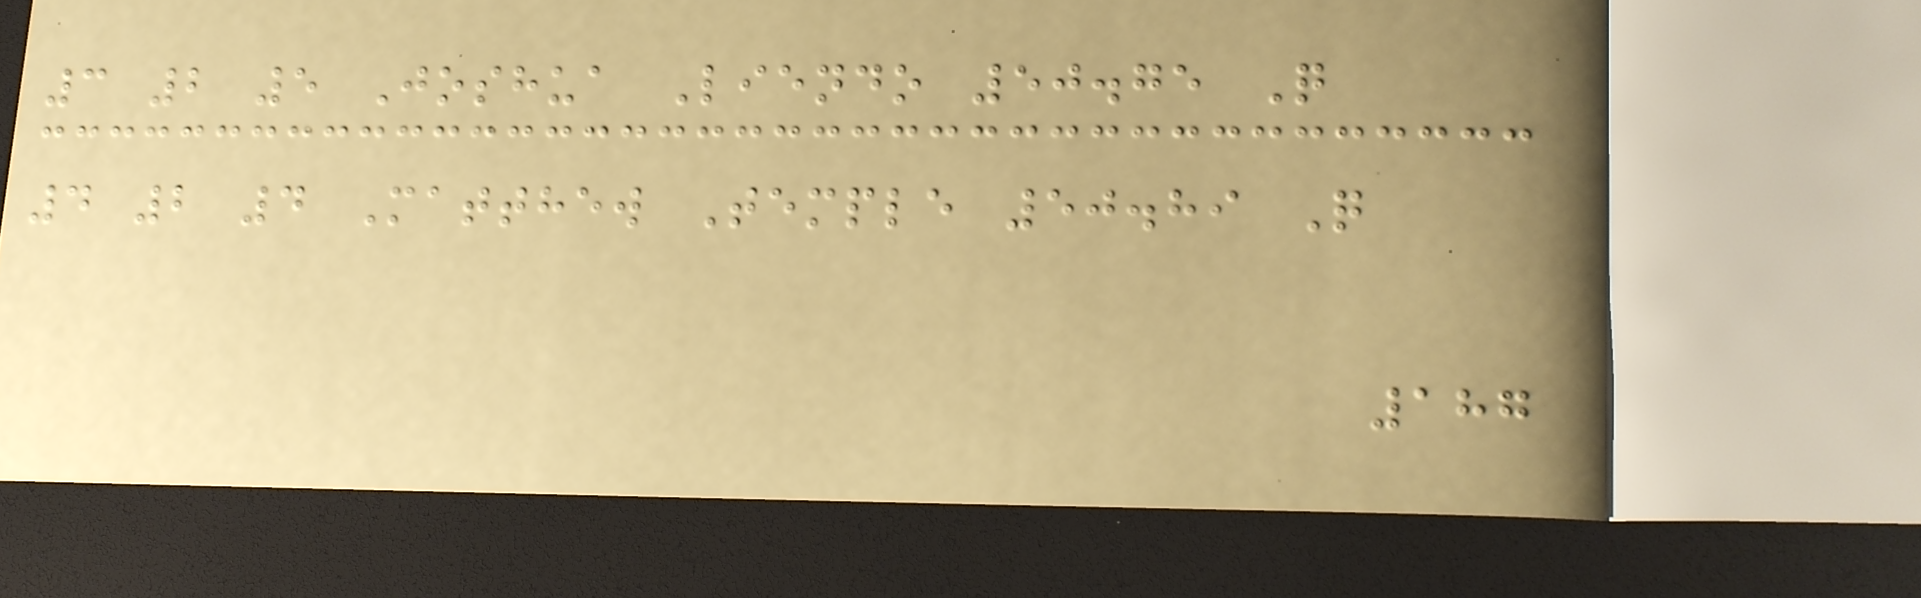3 2 5 Joshua Liendo 50.75 Q
4 2 4 Matthew Temple 50.89 Q
187
